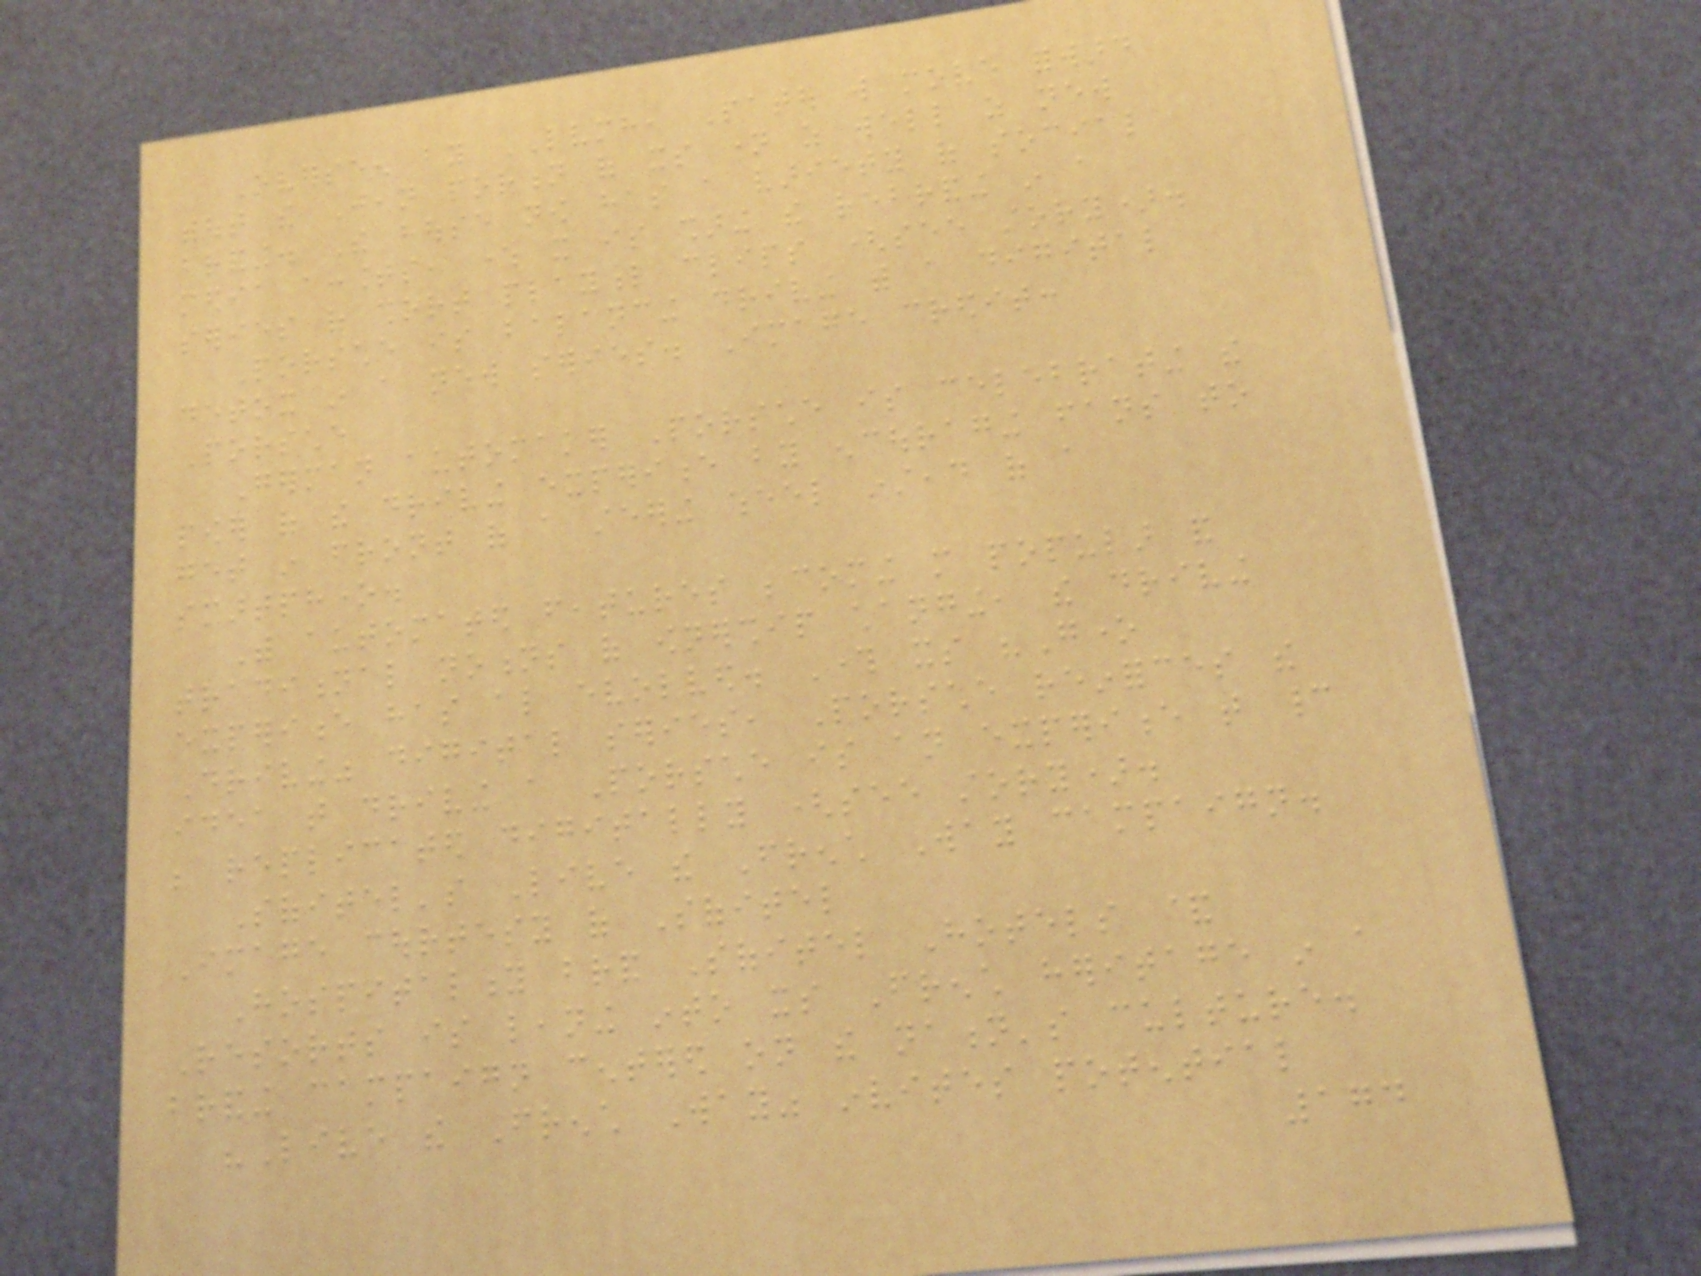Overseen by LVMH, Patou will move forward
without the Jean portion of its name as well as new
branding. The house now has a variety of social
media accounts, where it is sharing the rebranding in a
series of short playful clips (see story).
Porsche is balancing driving with a digital
detox in a new series. Image credit:
Porsche
German automaker Porsche is celebrating the
power of the driving experience by encouraging fans to
get in front of a steering wheel instead of a
smartphone.
With automated features becoming more popular and
traditional notions of ownership changing, the driving
experience has also evolved. Through its "Gone
Driving" digital series, Porsche reinforces the
idea that driving a Porsche is an experience that cannot
be replicated digitally (see story).
Sofitel's Live the French Way campaign.
Image courtesy of Sofitel
Hospitality brand Sofitel Hotels &
Resorts is leaning into its French heritage in a
branding campaign centered on the nation's culture.
"Live the French Way" invites potential
174
